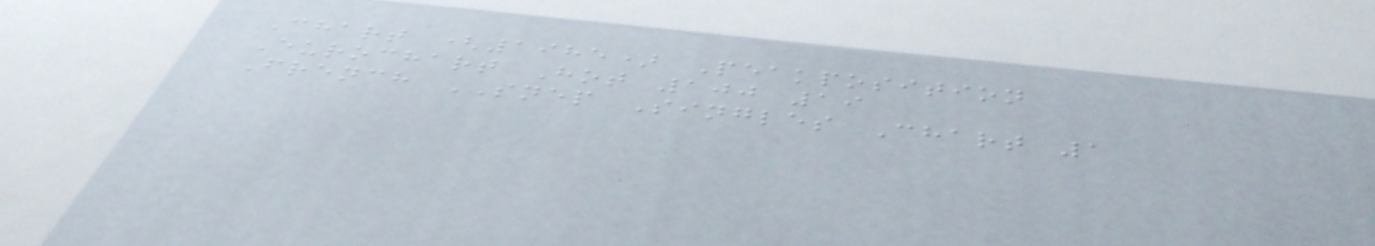Chart (1985) Peakposition
Eurochart Hot 100 19
French SNEP Singles Chart 1
